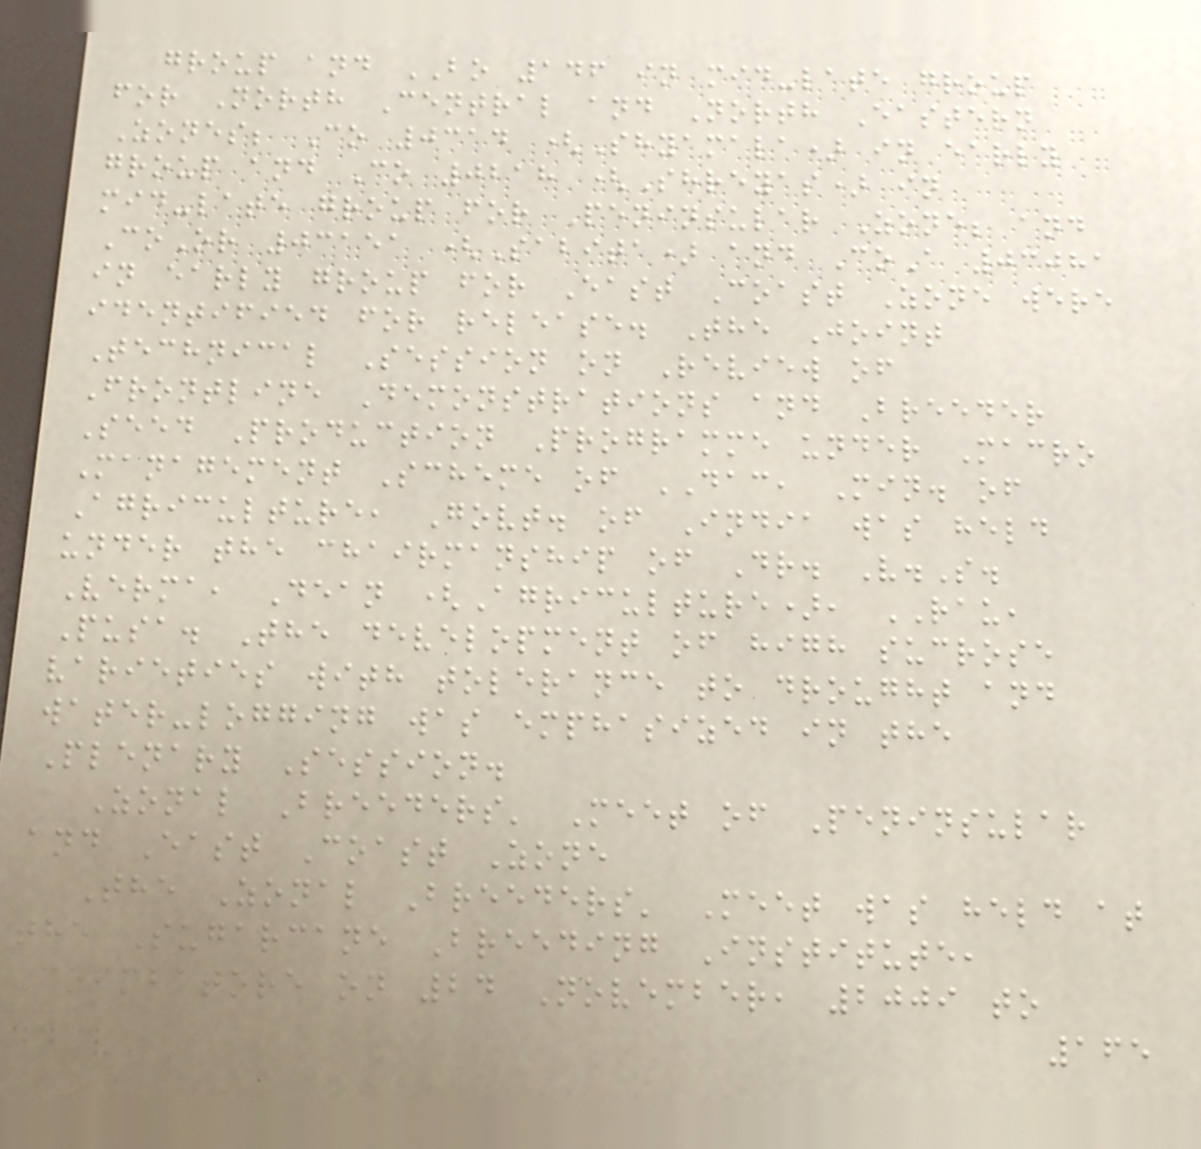group and BO 146 in mid-late group
for North Central and North Eastern
Zones; Co 0314 (Shyamala) in early
group and Co 0218 (Shreyas) in
mid-late group for Peninsular Zone; and
CoOr 03151 (Sabita) and CoA 03081
in early group for East Coast Zone were
identified for release. The Joint
Technical Session on Review of
Frontline Demonstrations and Breeder
Seed Production Programme under Macro
Management Scheme of DAC, Min. of
Agriculture, Govt. of India was held
under the chairmanship of Dr. V.S.
Verma, Dean (Agriculture), RAU,
Pusa. The development of high sucrose
varieties with tolerance to drought and
water-logging was emphasized in the
Plenary Session.
Zonal Breeders' Meet of Peninsular
and East Coast Zone
The Zonal Breeders' Meet was held at
the Sugarcane Breeding Institute,
Coimbatore on 24 November, 2009 to
165
